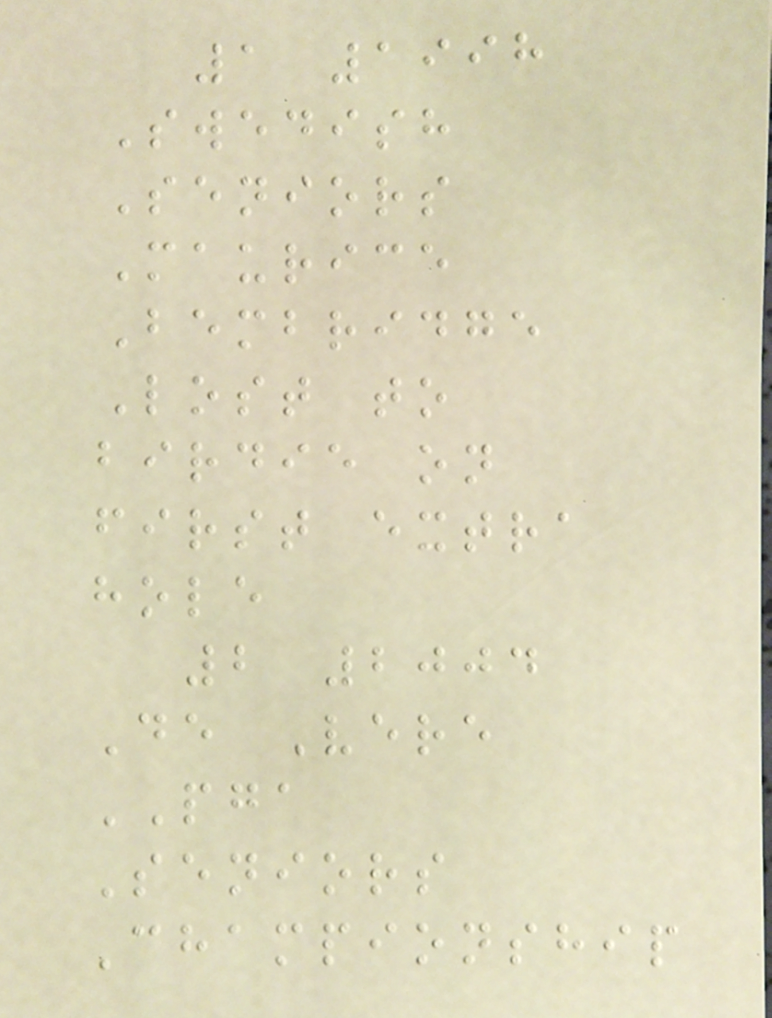1 1998
Swedish
Seniors
Maurice
Bembridge
Lost to
birdie on
first extra
hole
2 2004
De Vere
PGA
Seniors
Championship
